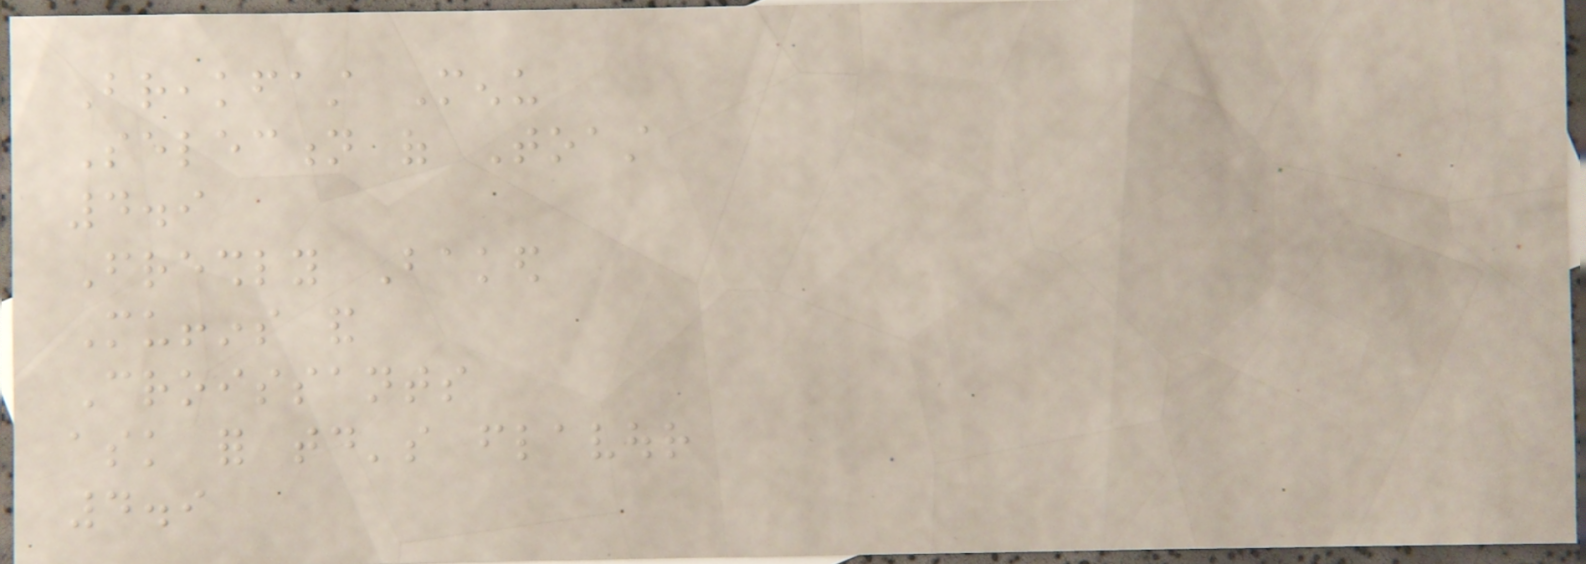Breakfast Menu
Selection of Toast
4.9
Freshly Baked
Muffins and
Croissants
ask for today's flavour
4.9
